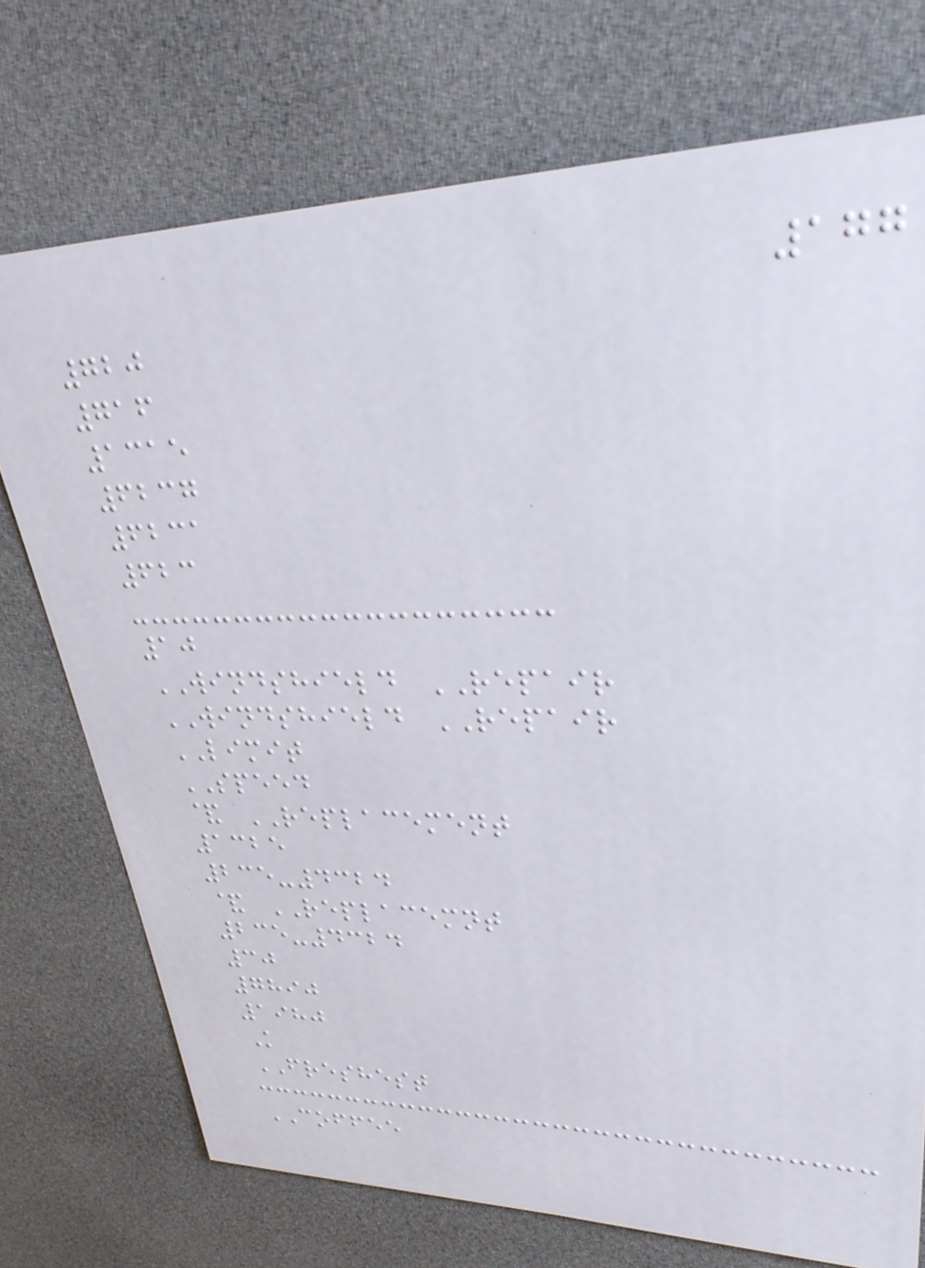177
720
716
1315
6237
6231
623
10
WINDSHIELD REPAIR
WINDSHIELD REPAIR
LIMIT
SPEED
& REPLACEMENT
1325
235-4324
& REPLACEMNT
235-4324
30
7890
1980
K
FRESHEST
COFFEE
